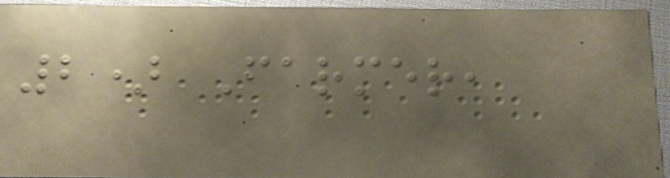2) Farmer,
